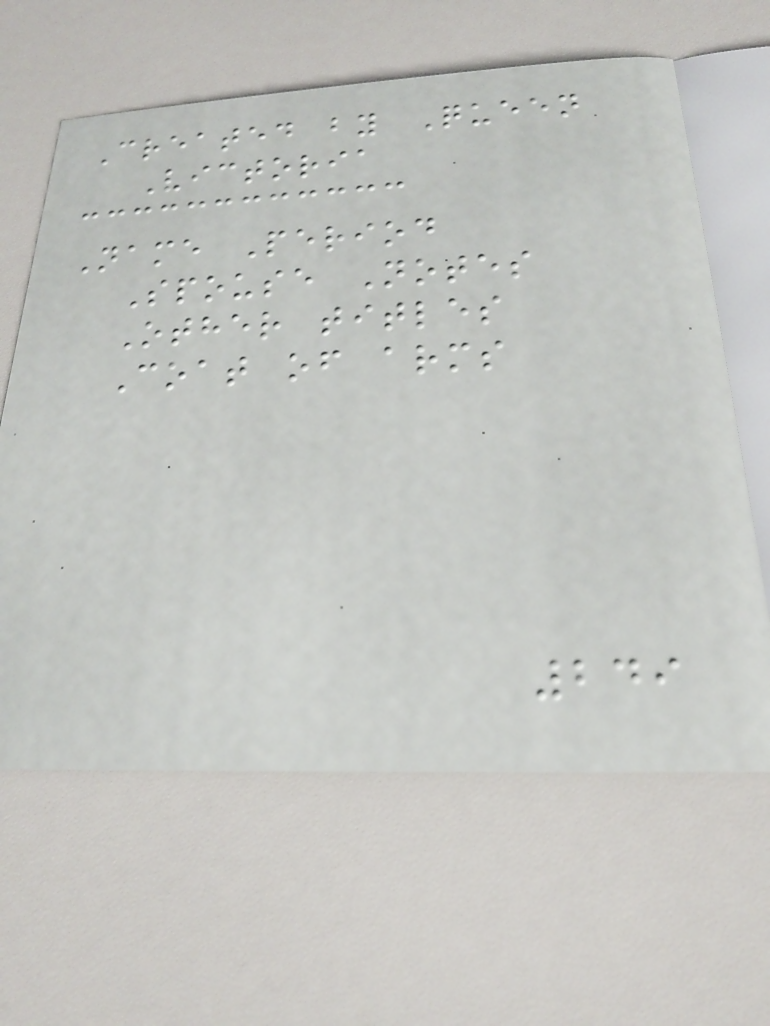Created by Queen
Victoria
Name Period
Spouse Notes
Other titles
Coat of arms
249
